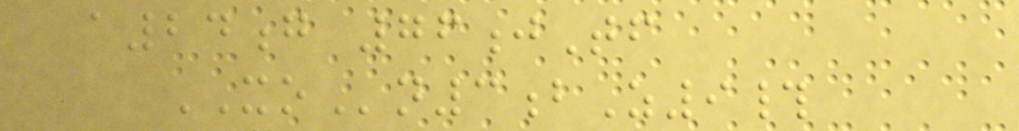a24g 76jTf
XOn3bZ9#
